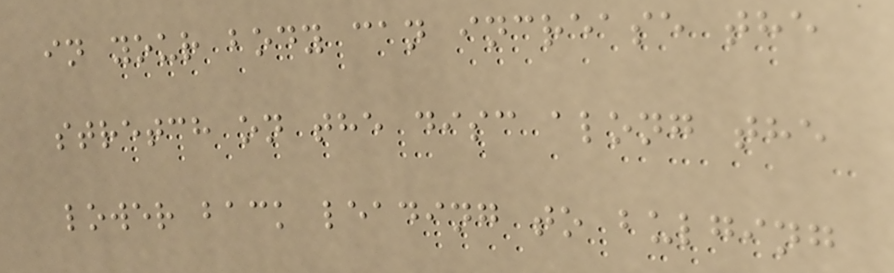in your body can increase the
stretch on the disc along the
lower back leading to bulging
